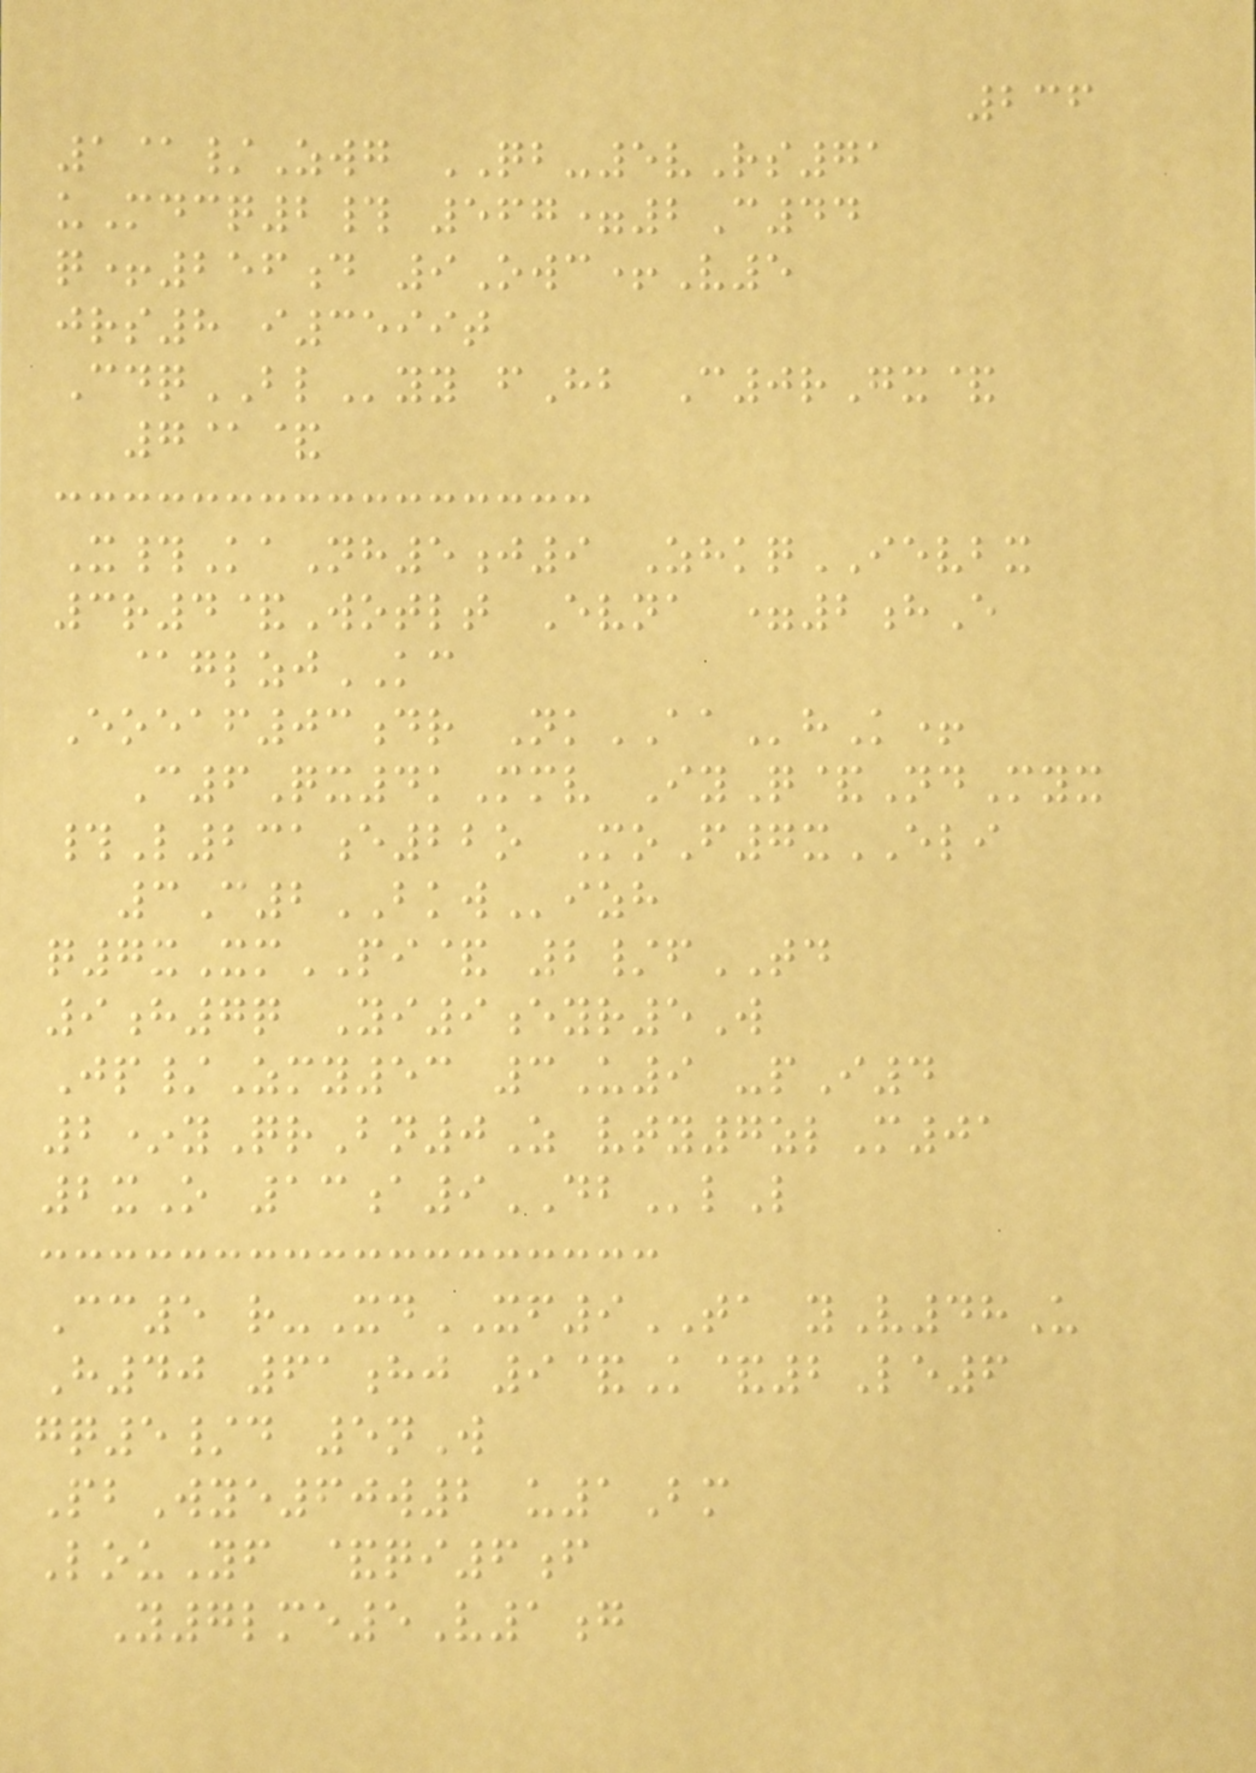236
1@/Zwg QB-5vRs71
uMdcq2# 567=2C44
q+256d 9Owc+V5
jrs8 i3599t
CdqBLyy fHb C0rGx&
7@&
X#KaNh5j9 ZhkqIEVBX
3r4&Wotlt Evna =2hE
@glzjKC
Eoeaf03dr NkAAhK+
C6Qx4kMmv IyQ&NdMyx
#L231e22o MoF7xELI
3C2BKWizh
q7xXmPI& 2/fTD
9h7q Yi9eyr5W
Jp/Zmy53 3U9 -pI4
2*yQrBn0Z vty7zlM01
2xO 13a9DBlL
Cc5 r-XdXF9TA yV48U
H40 61hj 9&K&2Le6
gq5/d 5nW
PbWye60w2 u1Bm
LouYf &qi6f
Y7lme5V1g
